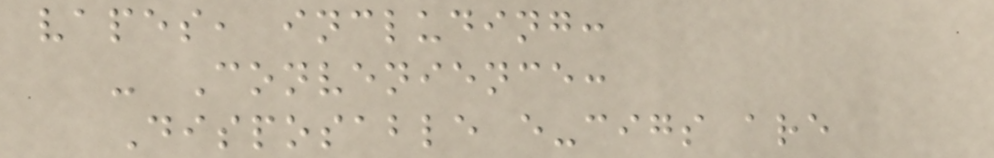vapes, including:
- Convenience:
Disposable e-cigs are
